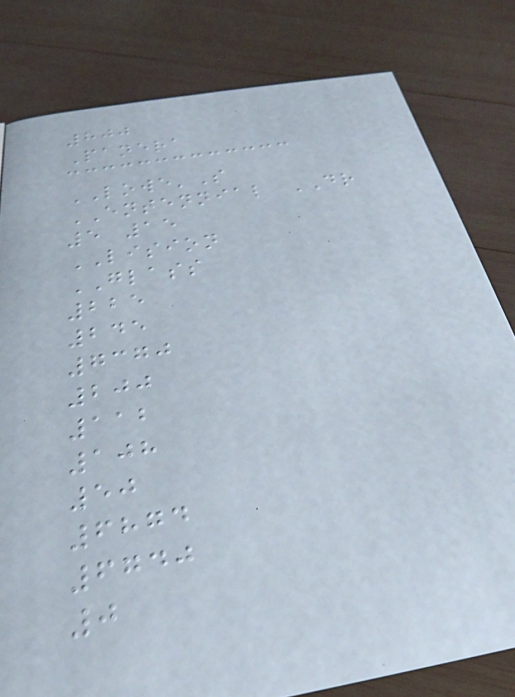800
Panera
LOWE'S
ENTENNIAL DR
5 15
LISION
GLASS
225
245
7370
200
112
108
50
6874
6740
0
